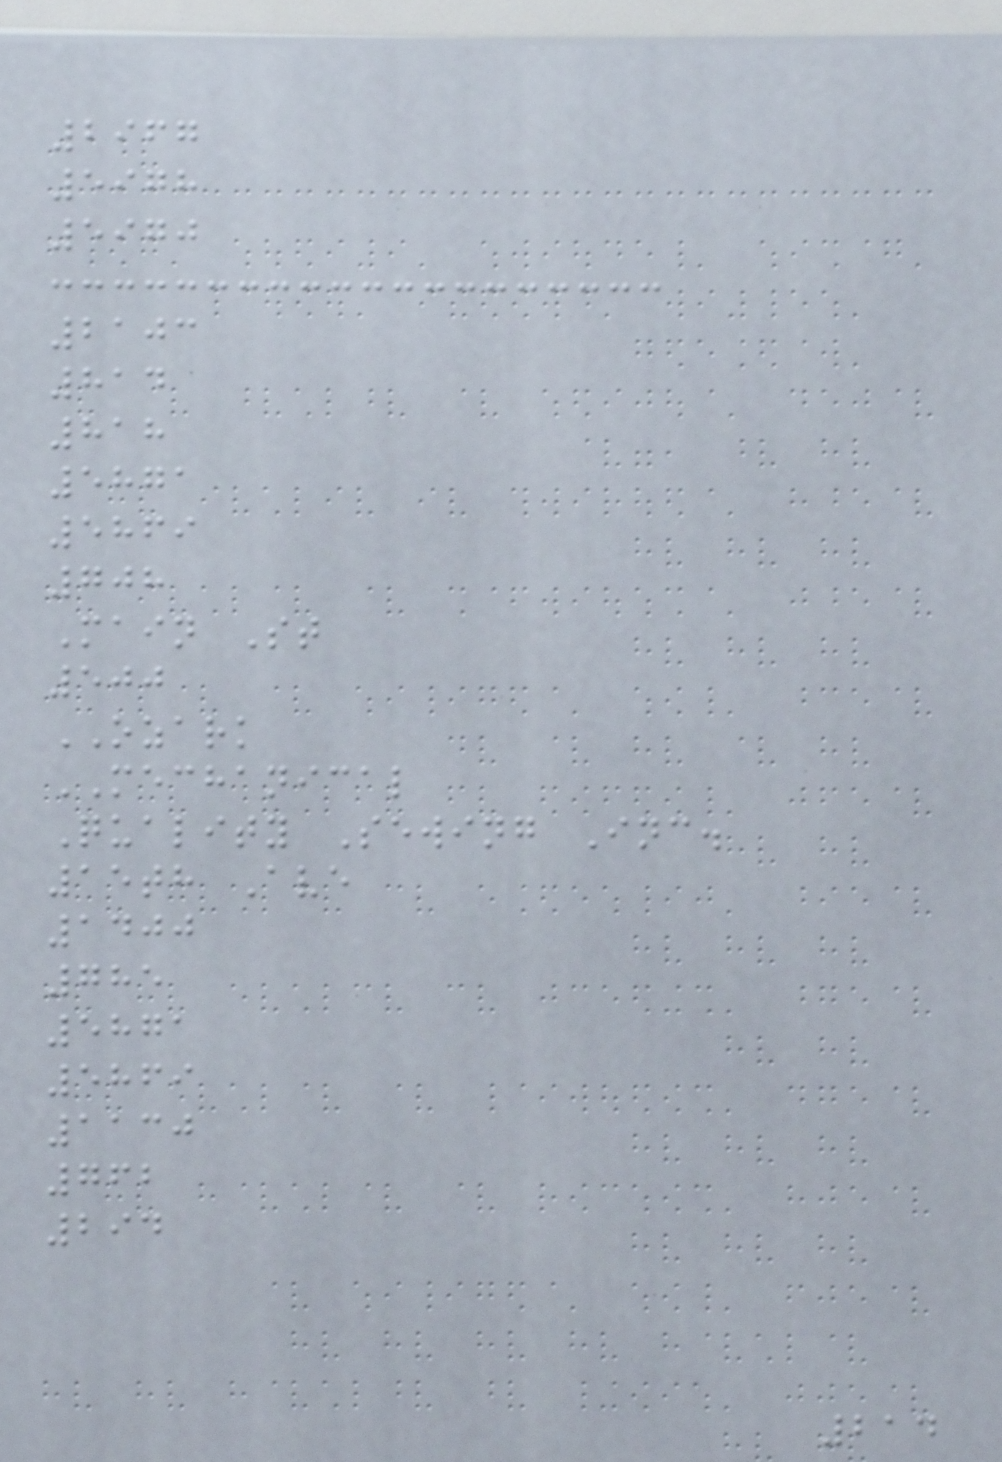2967
5978
5970
2103
814
818
5871
5869
708
Main St
500
OZARK
MECHANICAL
Quality Sewing Inc.
15th Ave
1400
785
5871
5869
1130
762
294
214
